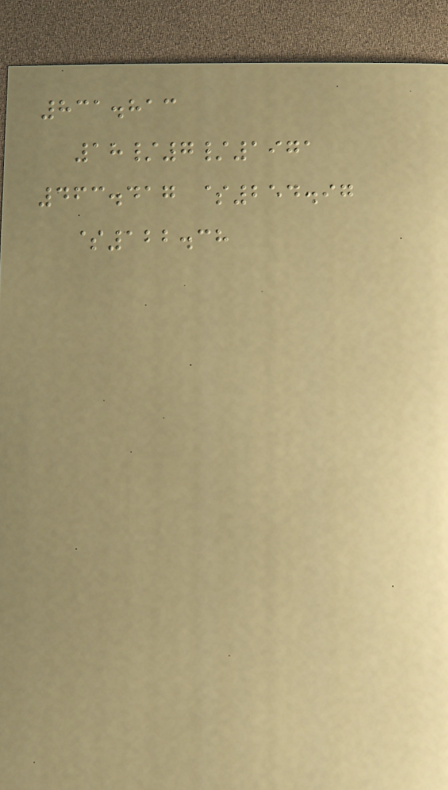831.813
18/7/1971
463.417 $254.97
$122.38
